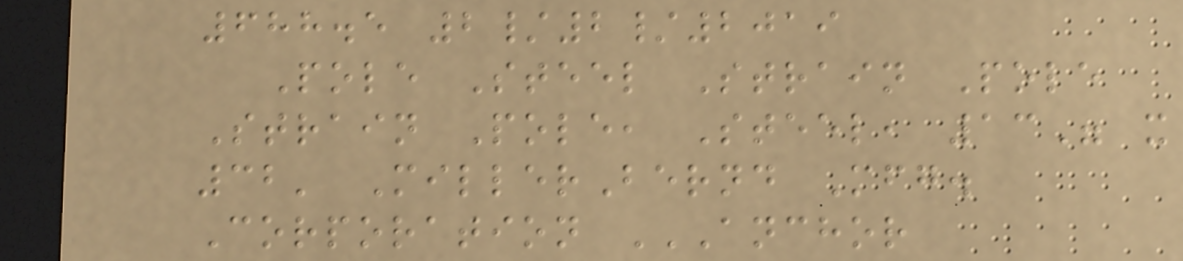688.5 2/2/2019
Pole Steel Strain Pole
Strain Pole, Steel, 13" x
32' MillerBernd Mfg.
Corporation ANCHOR
